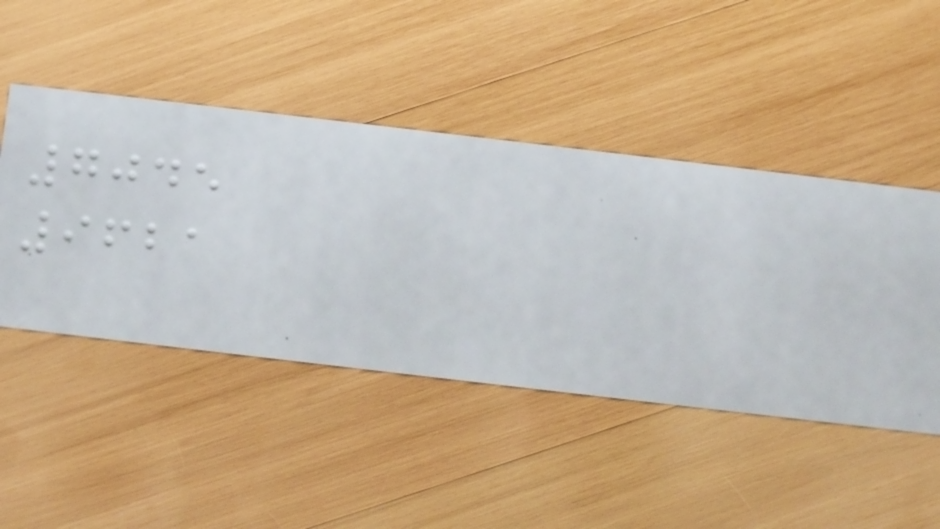7045
9621
